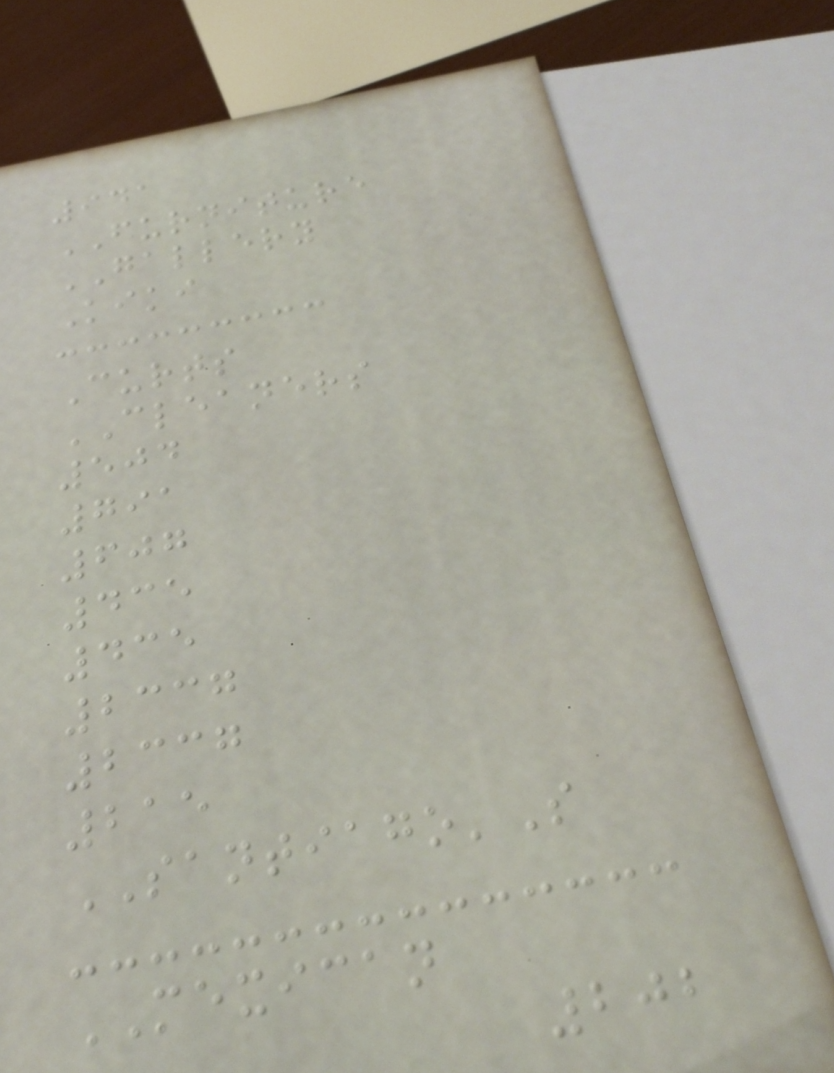941
FURNITURE
GALLERY
Kiki
Curts
CLEANERS
504
791
607
435
435
2337
2337
215
SANTIAGO'S
MEXICAN
202
